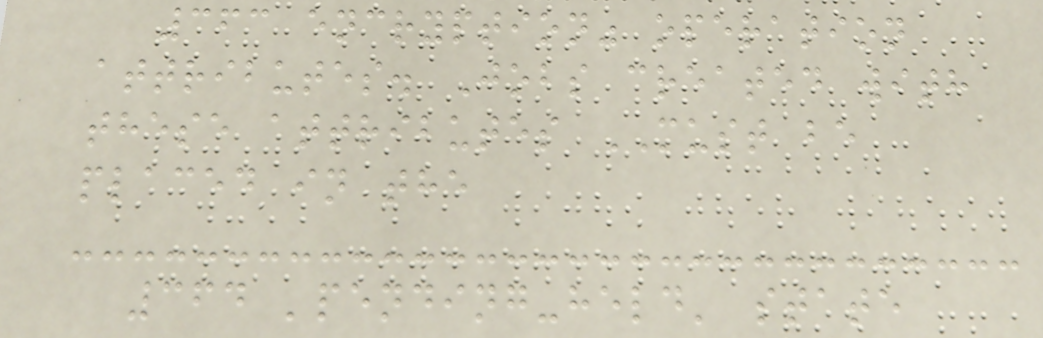363 encryption" operation
attributes. Jobs created with
these attributes MUST be
placed in the
364 'pending-held' state
